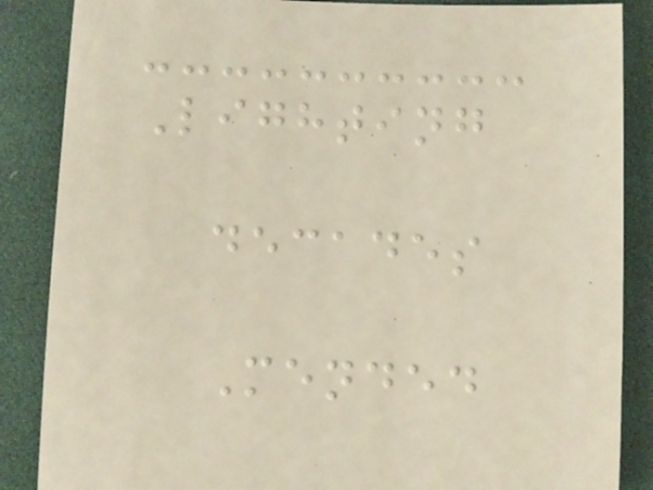Lighting
decades
Mended
